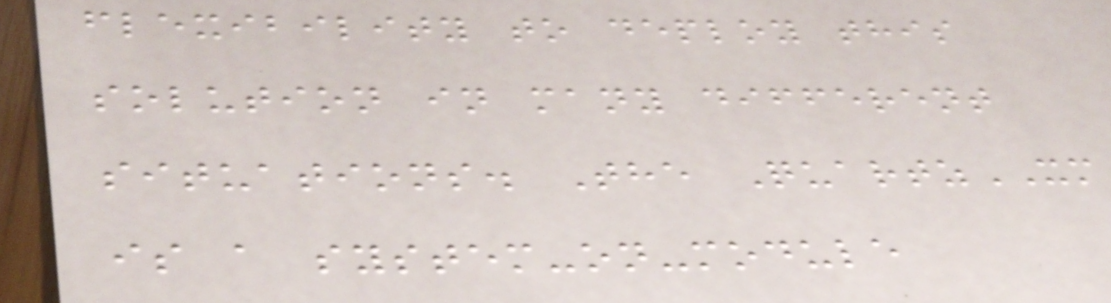flexibility to deploy this
solution in many different
situations. The QuartzXM
is a system-on-module
